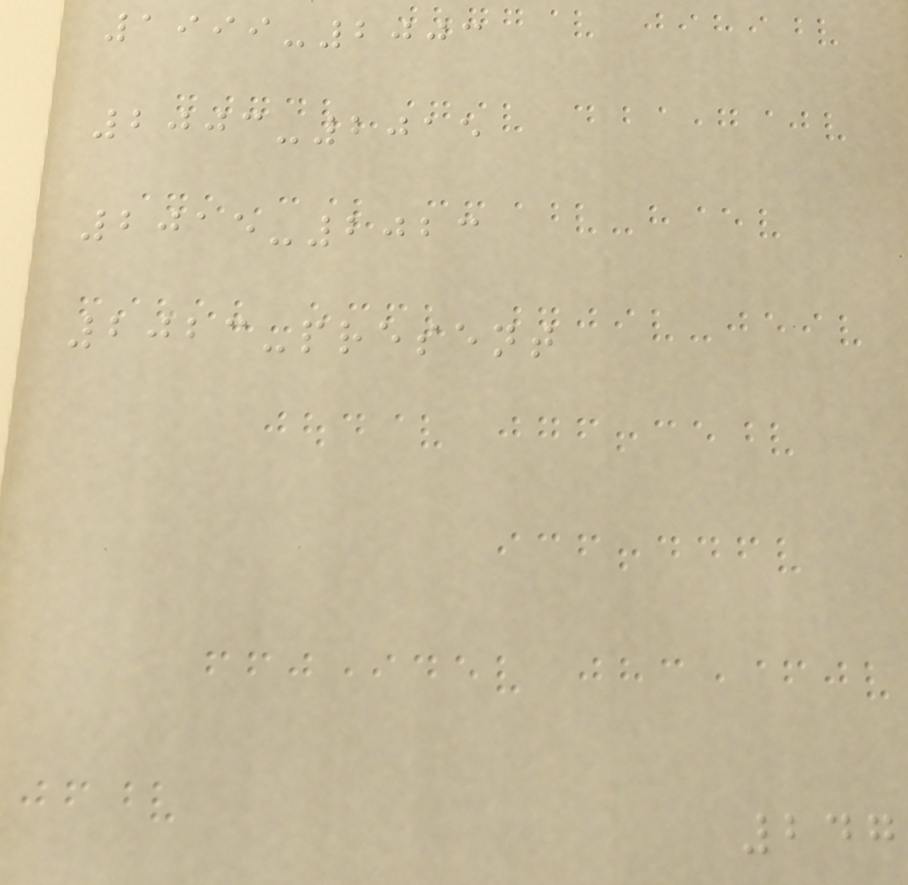1999-2003
2003-2015
2015-2023
2023-present
247
